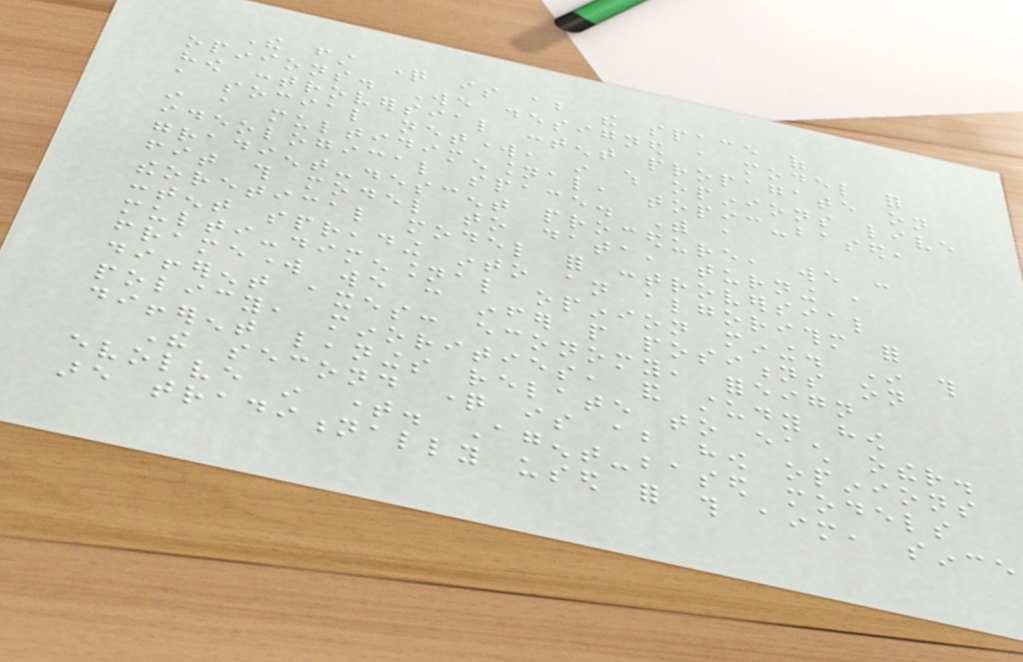The first question is about the space of
opinions. We designed a model for
how controversial content propagate on
a social network, in which opinions live
in a multidimensional, topic-based,
ideological space. With a
gradient-descent procedure, we can
fit this model to data, turning a
theoretical model for controversial
content spreading into an algorithm for
multi-dimensional opinion mining. In this
framework we can infer people positions on
different axes: economy, foreign
policy, minorities, and study how
different leanings relate to each other.
The second question is about how opinions
evolve in time. Agent-based models
are traditionally used for this aim, since
